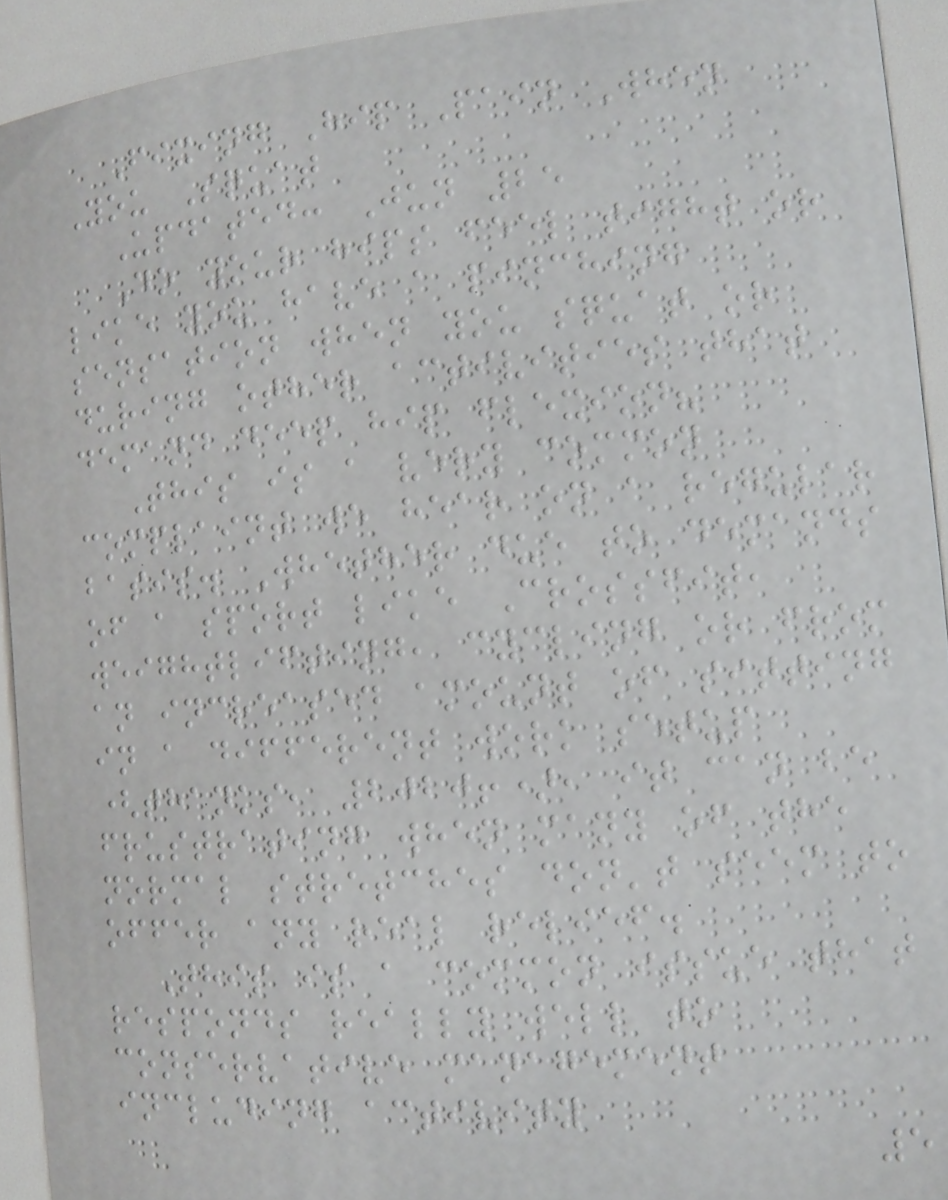Fixing Hip Pain When
You Squat
Updated: Jun 25
Do your hips feel tight or
like you have a pinching
sensation when you squat or
during other activities that
demand deep hip flexion?
This is a very common
complaint we hear on a regular
basis. Whether due to demands
of a sport like Crossfit,
weightlifting, cycling or from
an increased amount of sitting
in a different work setup
(thanks, 2020!), it can be
frustrating when many of the
normal stretches don't seem to
offer any real relief.
This is a common issue that
responds really well to
conservative management
including activity
5
